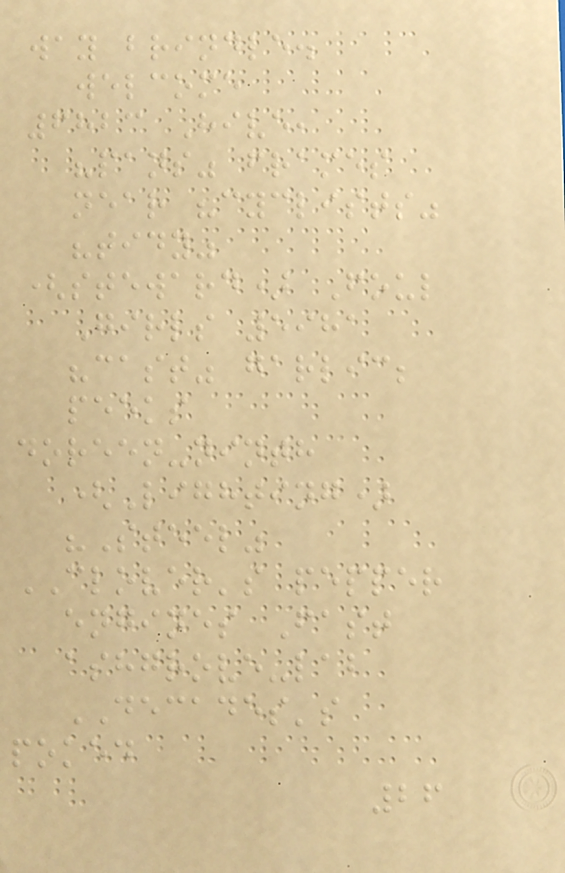way brindle.
welcome
6823 Hive,
"pans" frames
near "cyclists"
"tidy"
(steward) Foul
Girls 5981
"cast" garlic;
peeks
doreen-ninth
(Lighting)
"Steel"
CLOVER's pepper
engines Fast
ashgrove-lab
DECADES's
poked
26
